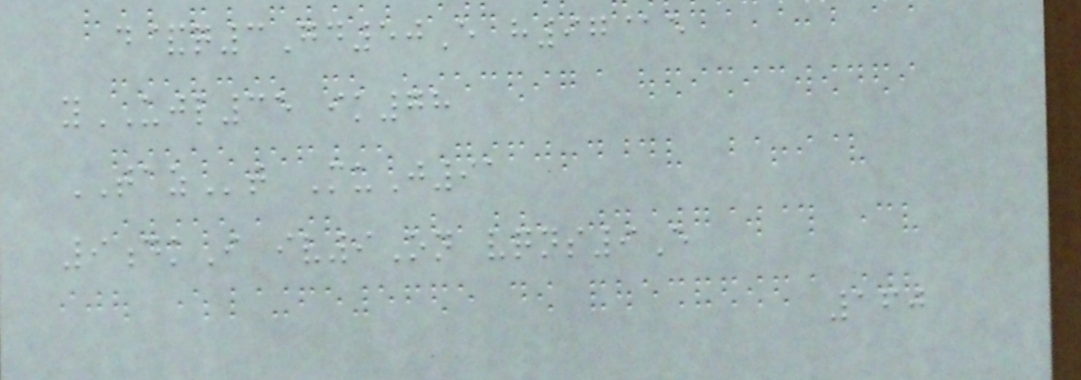d&q3Gd50E h97@e
yUJL35 ik78
TAZt MuJ91
9dkI iv9On vqns9E
160
